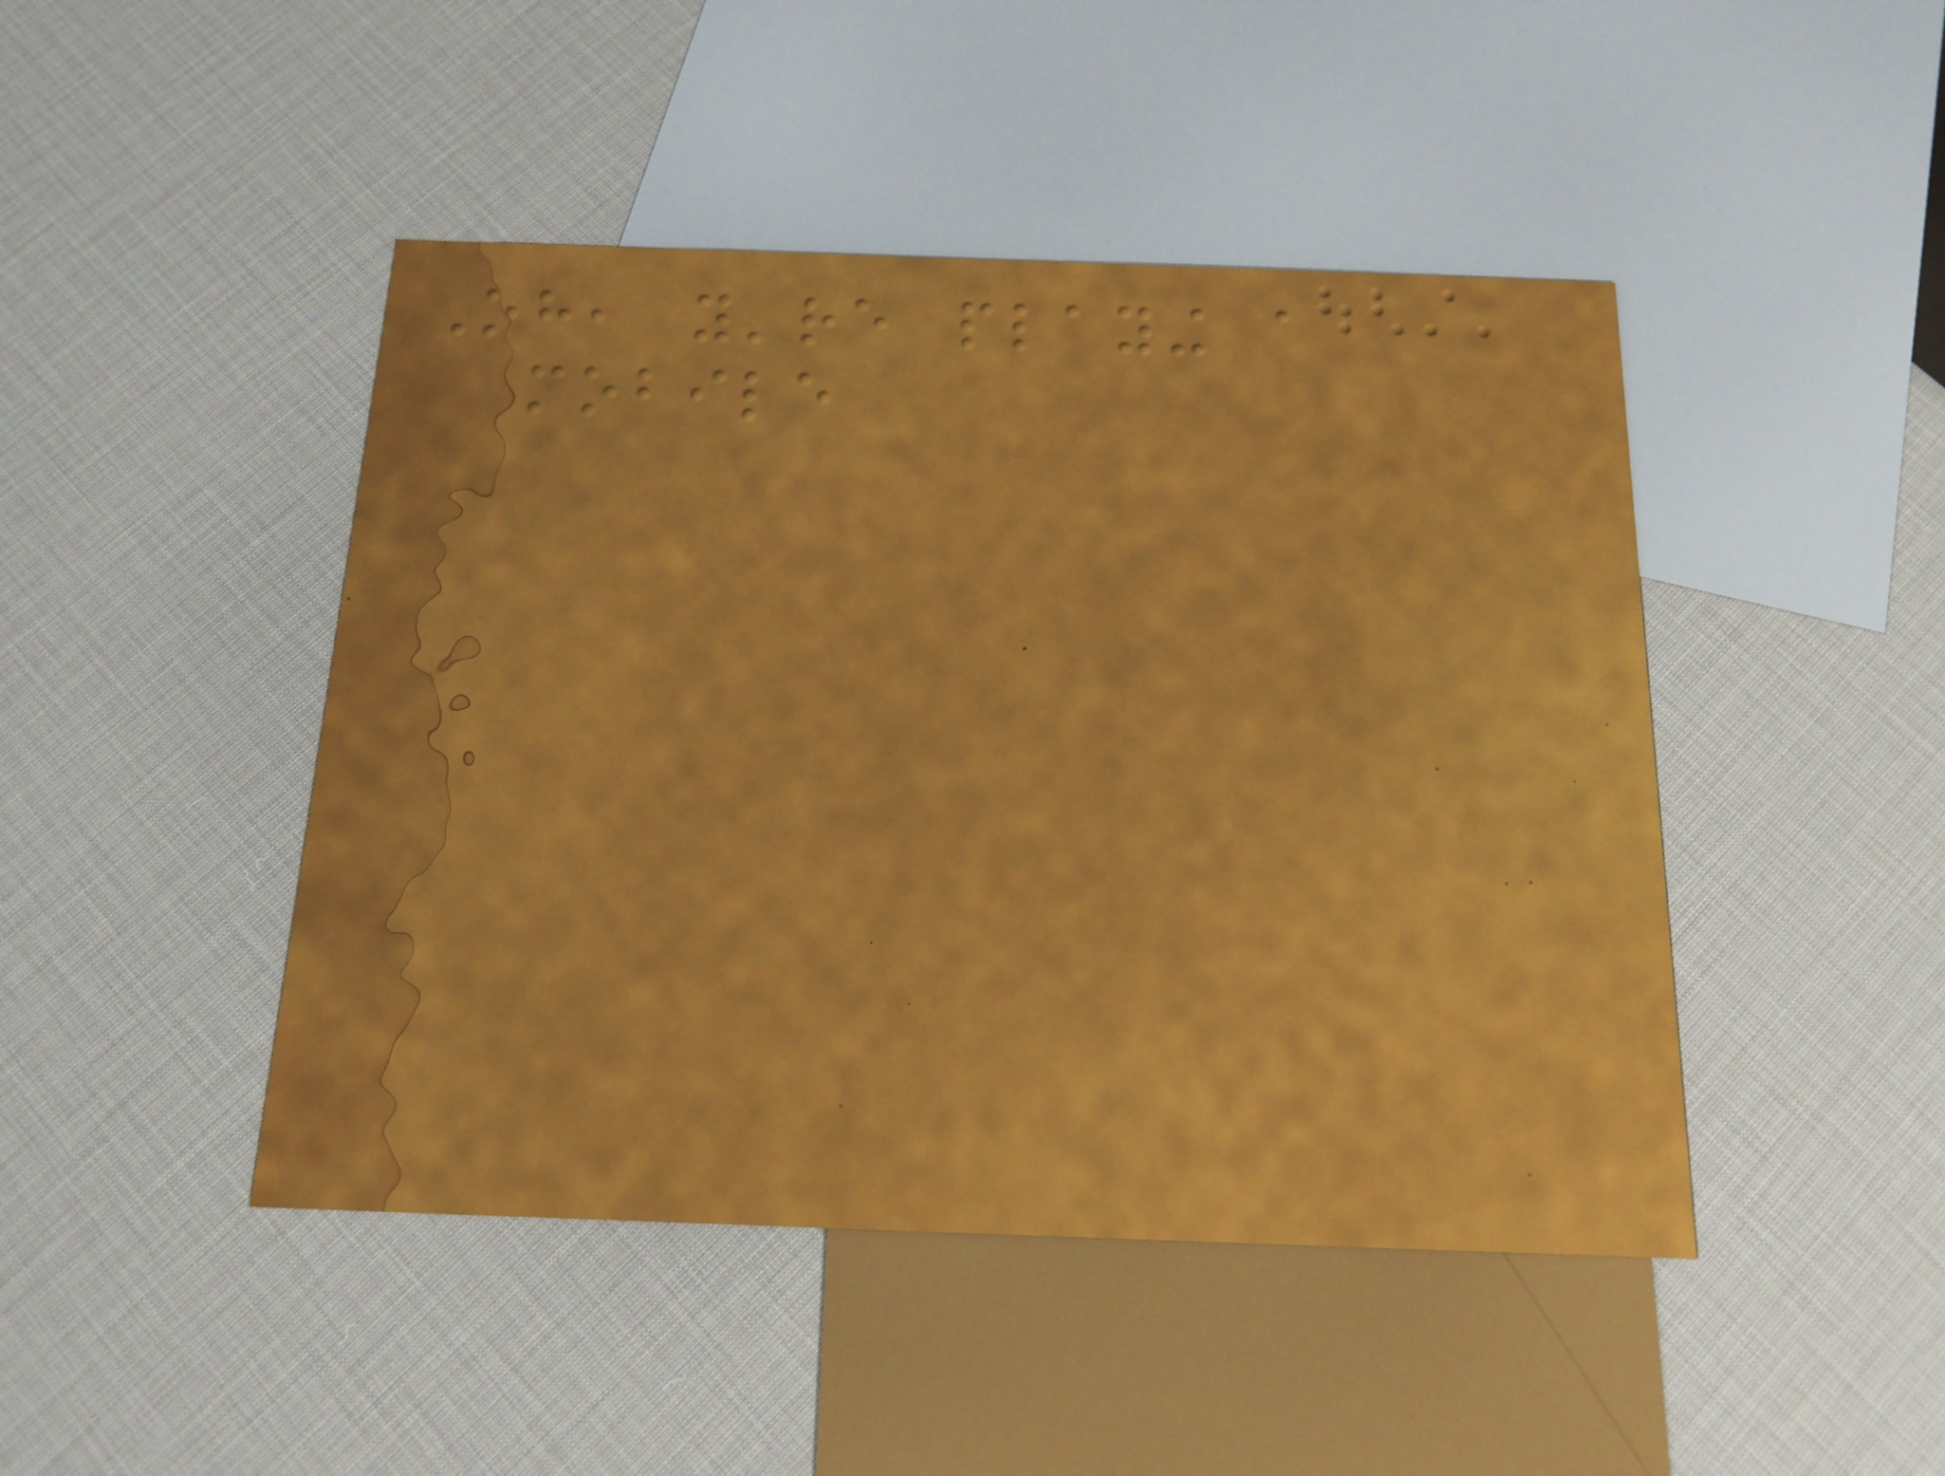Oh, you're playing a
mobile
